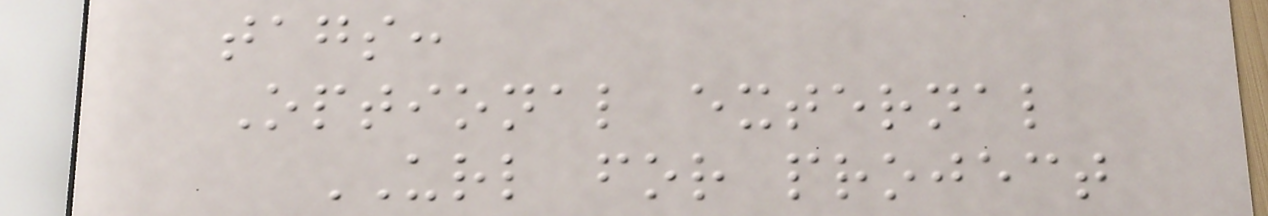tags:
Optional external
URL for project
